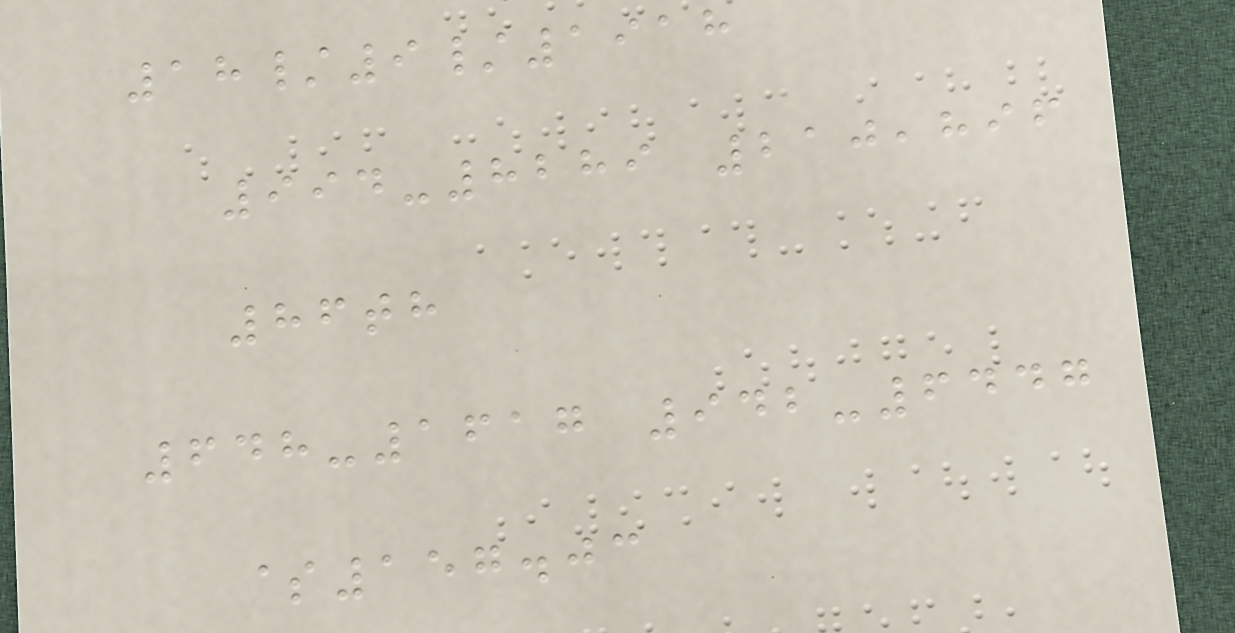18/9/1918
994-8289 210,896
86th
648-1617 942-6447
$157.03
